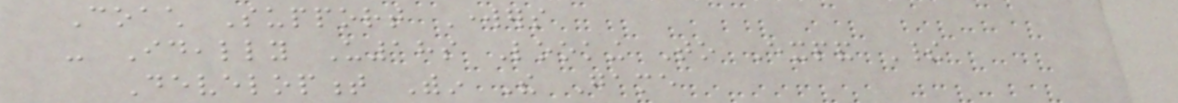Coach Support Workers
- Ideally U18s Looking To Expand Their
Development Within The Game
